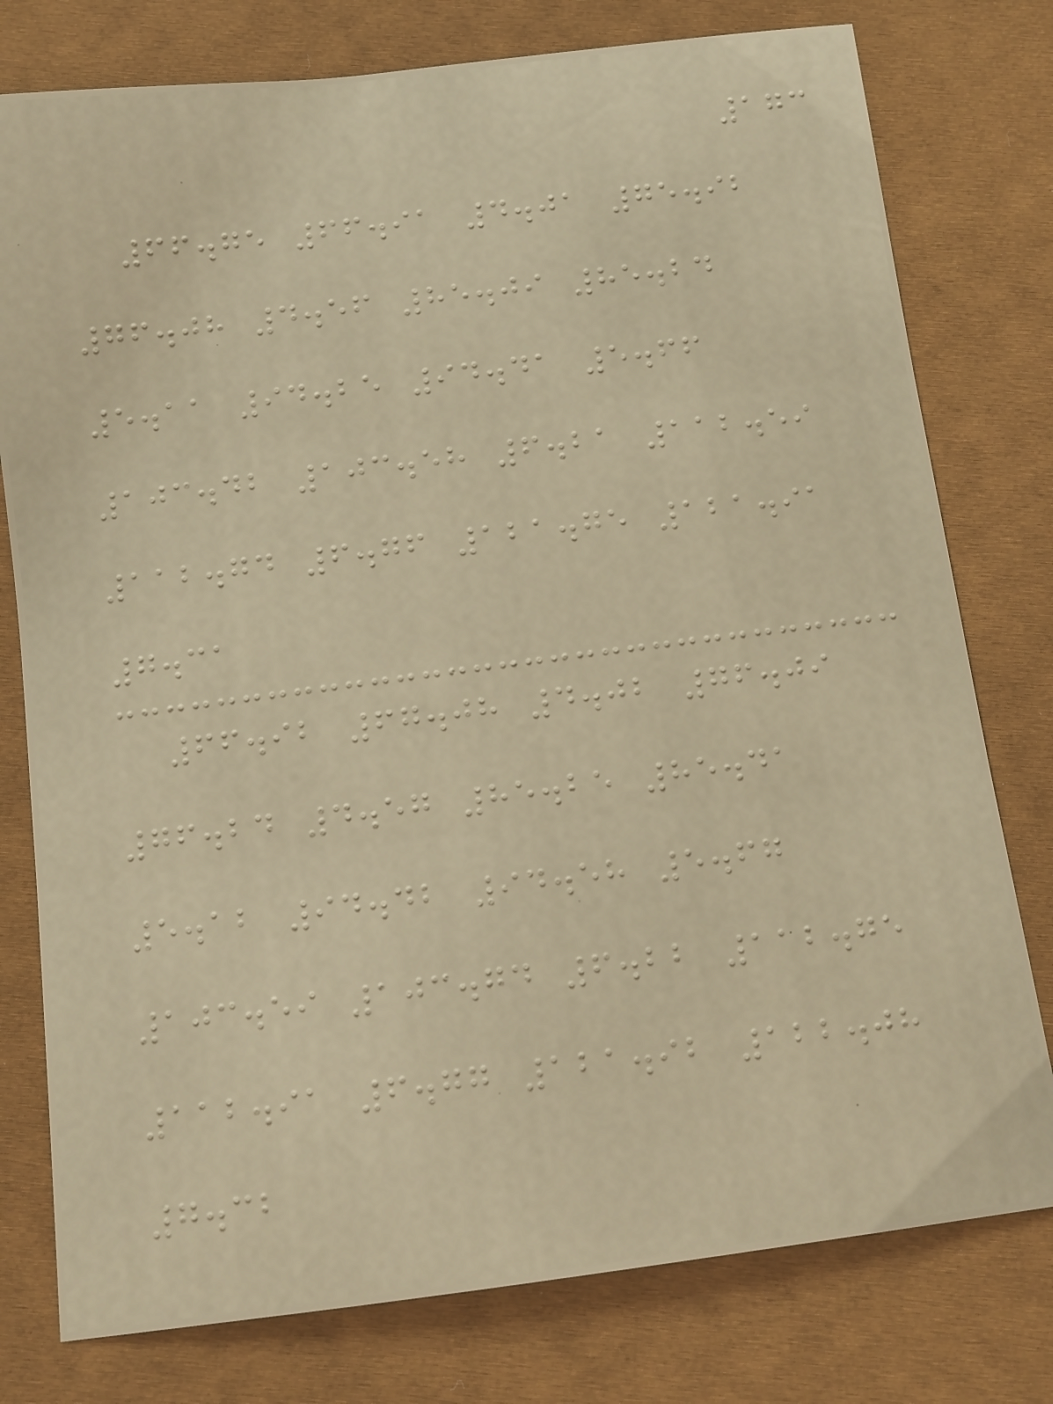173
66.75 66.91 4.01 75.92
76.08 4.56 85.09 85.24
5.11 94.25 94.41 5.66
103.42 103.58 6.21 112.59
112.74 6.76 121.75 121.91
7.31
66.92 67.08 4.02 76.09
76.24 4.57 85.25 85.41
5.12 94.42 94.58 5.67
103.59 103.74 6.22 112.75
112.91 6.77 121.92 122.08
7.32
